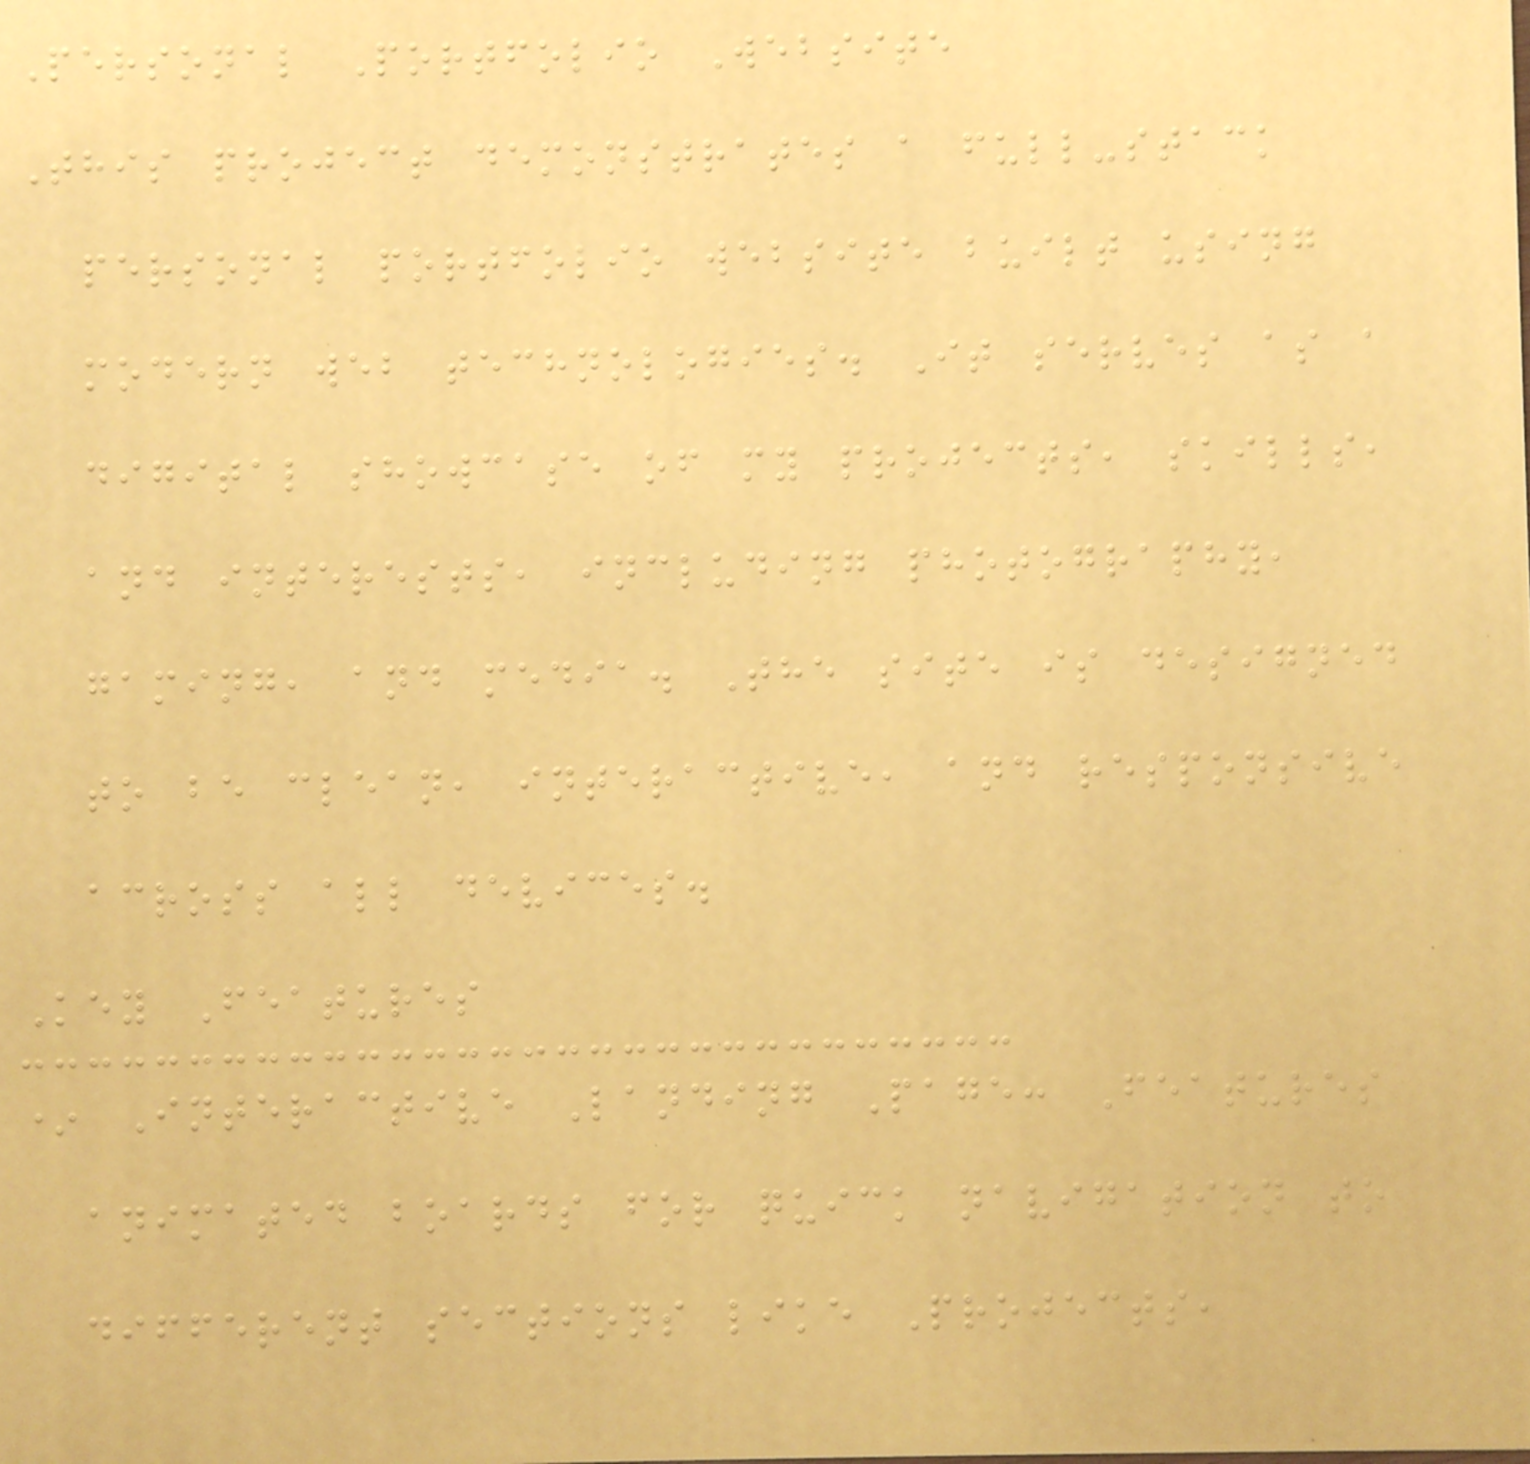Personal Portfolio Website
This project demonstrates a full-stack
personal portfolio website built using
modern web technologies. It serves as a
digital showcase of my projects, skills,
and interests, including photography,
gaming, and media. The site is designed
to be clean, interactive, and responsive
across all devices.
Key Features
* Interactive Landing Page: Features
animated boards for quick navigation to
different sections like Projects,
